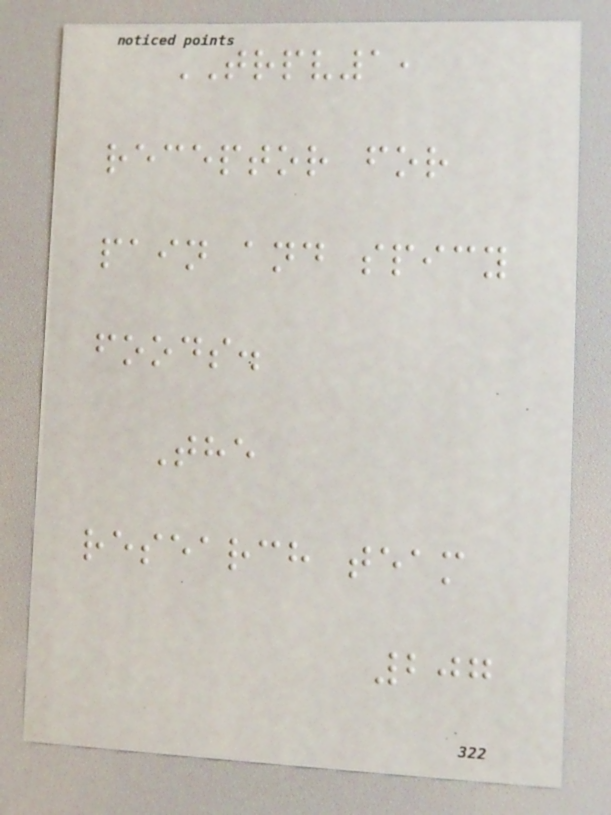TRPV1,
receptor for
pain and spicy
foods.
The
research team
207
